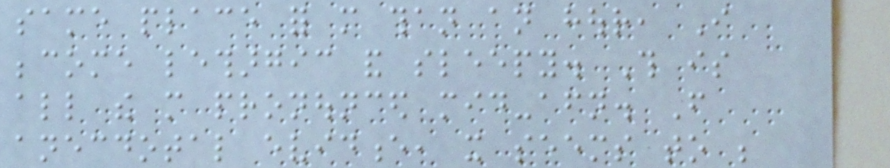same place for more than an hour, I
become lethargic and sleepy. This is
all the more pronounced mid-afternoon. From
anecdotal evidence, it seems to be
